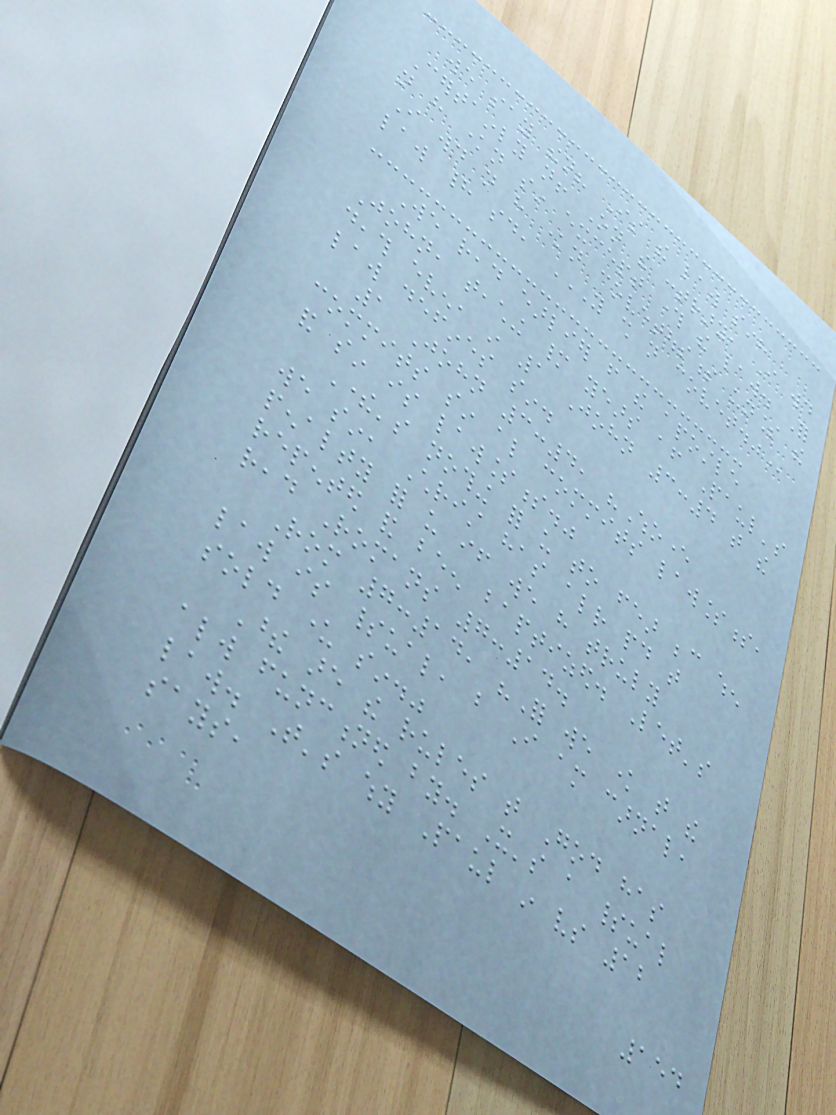we say then? Is the law sin?
Certainly not! On the contrary, I would
not have known sin except through the law. For
I would not have known covetousness unless the
law had said, YOU SHALL NOT COVET."
We read earlier from the apostle
John, teaching many years after Paul's
death even, in 1 John 3:4 that the
law defines sin.
1 John 3:4, "Whoever
commits sin also commits lawlessness,
and sin is lawlessness."
There's nothing for us to fear because when
we sin, Christ has already paid that
penalty for us if we have truly
repented and been baptized. Let's
read Romans 7:14.
Rom 7:14, "For we know that the
law is spiritual, but I am carnal,
sold under sin."
These are the rules that God has
always functioned by. It's a spiritual
law. That's why Paul in vs 12
says,
154
